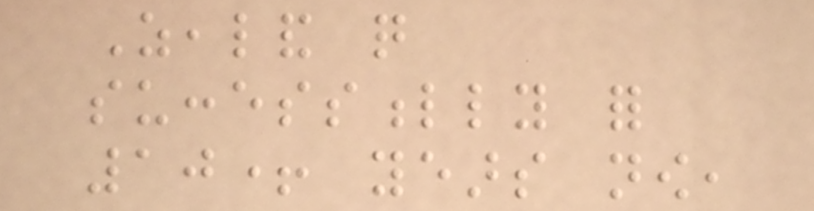Zealand quite
successfully for
10+ years now,
